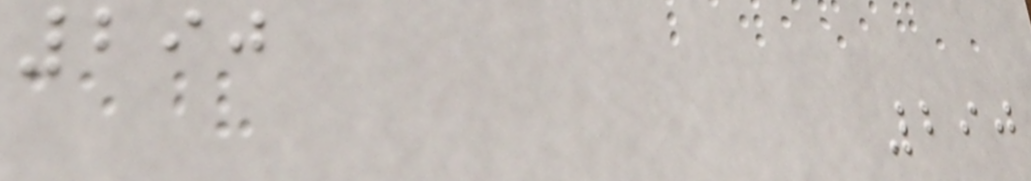290
290
